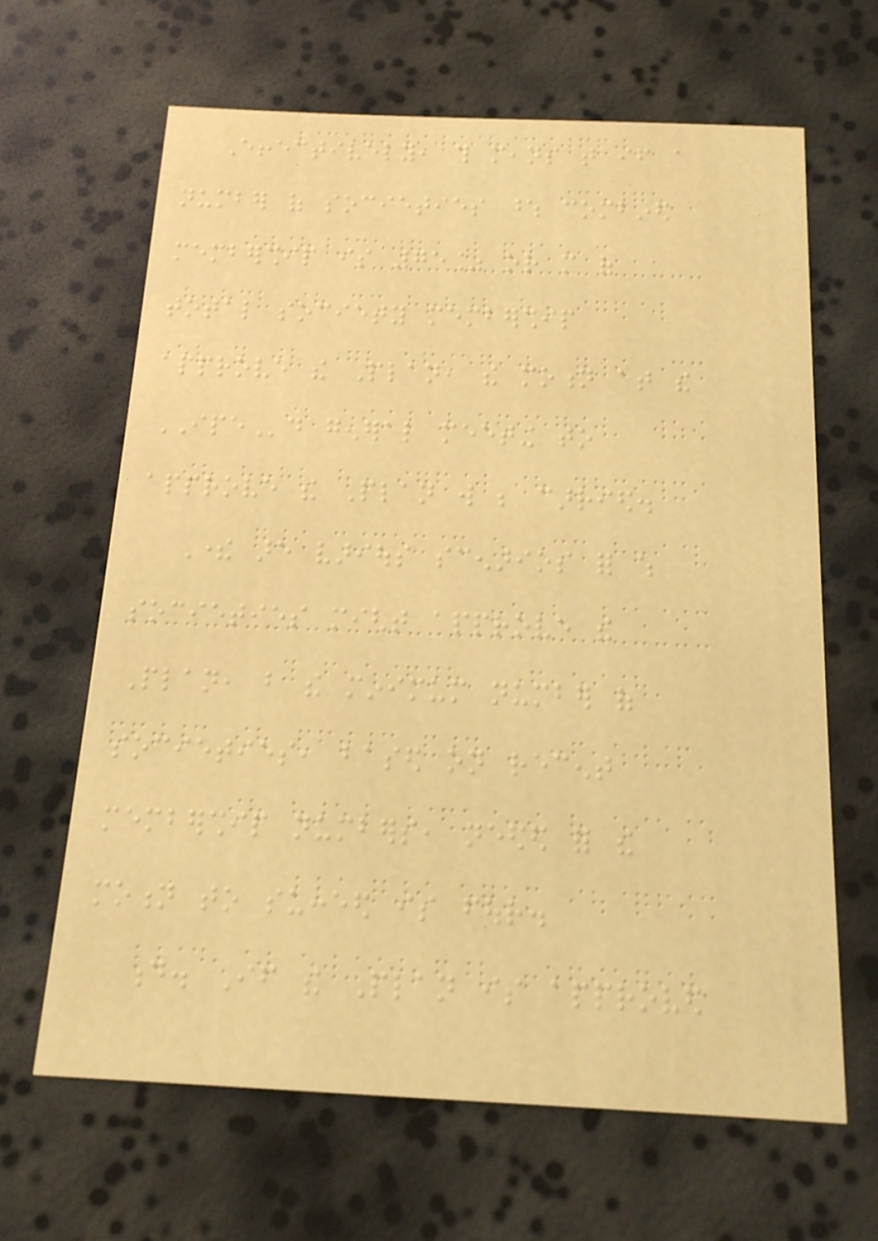Effectively, this means that if a
number of societies whose combined
membership is 75% or more of
total society membership
approve the Plan, the motion at the
IPEd general meeting to
approve the Plan will be carried.
There are various scenarios for which
societies might approve the
Plan, but the minimum number of
societies, based on recent
membership numbers, needed for the
motion to succeed is four.
d. If the Plan is approved
